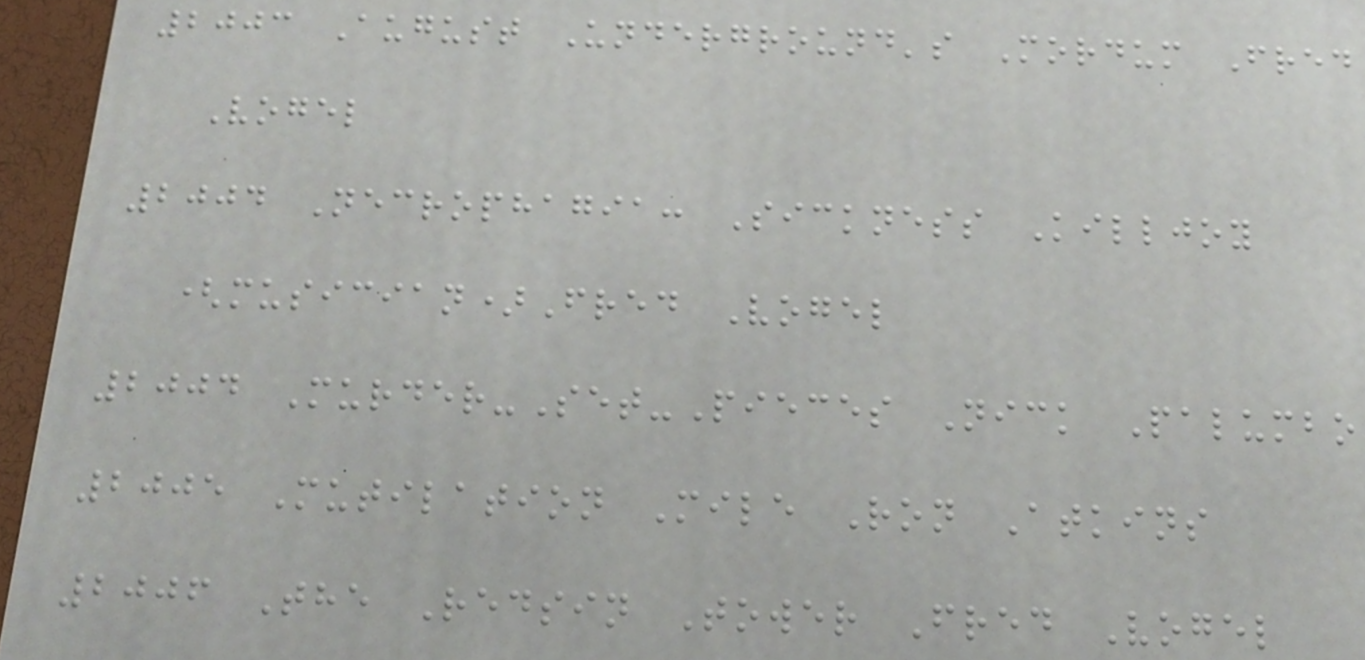2003 August Underground's Mordum Fred
Vogel
2004 Necrophagia: Sickness Killjoy
(musician)Fred Vogel
2004 Murder-Set-Pieces Nick Palumbo
2005 Mutilation Mile Ron Atkins
2006 The Redsin Tower Fred Vogel
